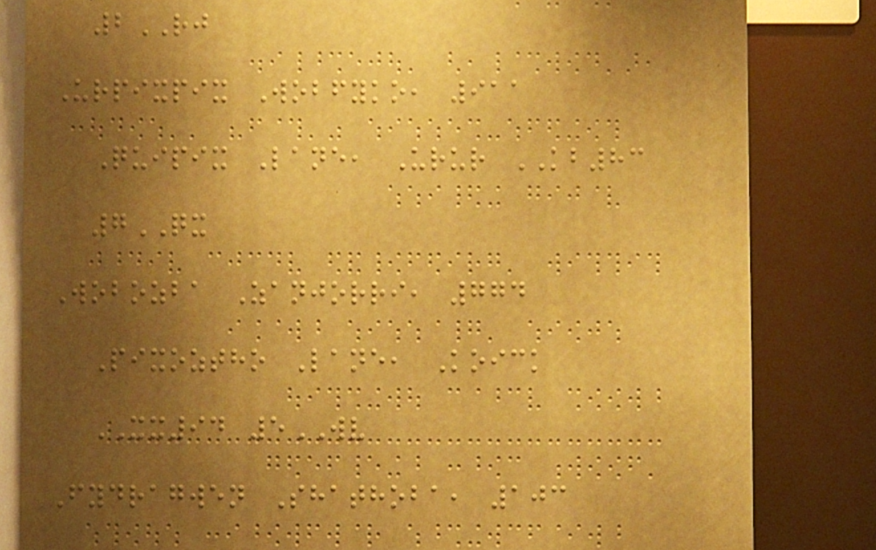2RJ
Urpixpix Wobfyko, 911
Quipix Lane, Urur KB83
7QX
Wobozba Zanjorri, 774
Pixoztho Lane, Koick
XX94 5WV
Fydragwen Shathoba, 103
